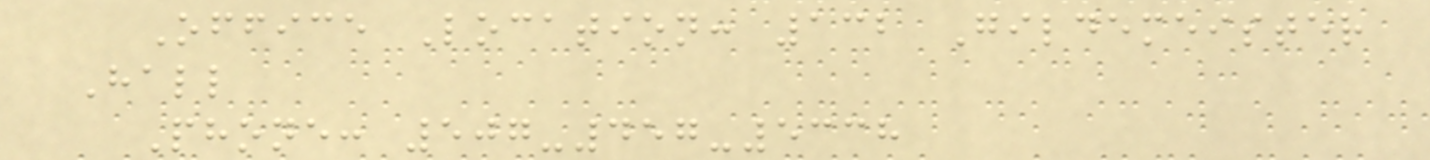Office Location: 132 Gildemeister
Hall
Phone: 507-457-5338
